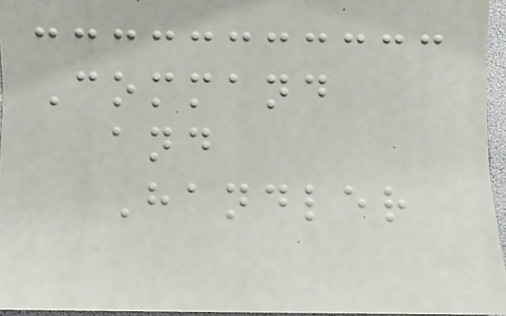Command
and
Handler
